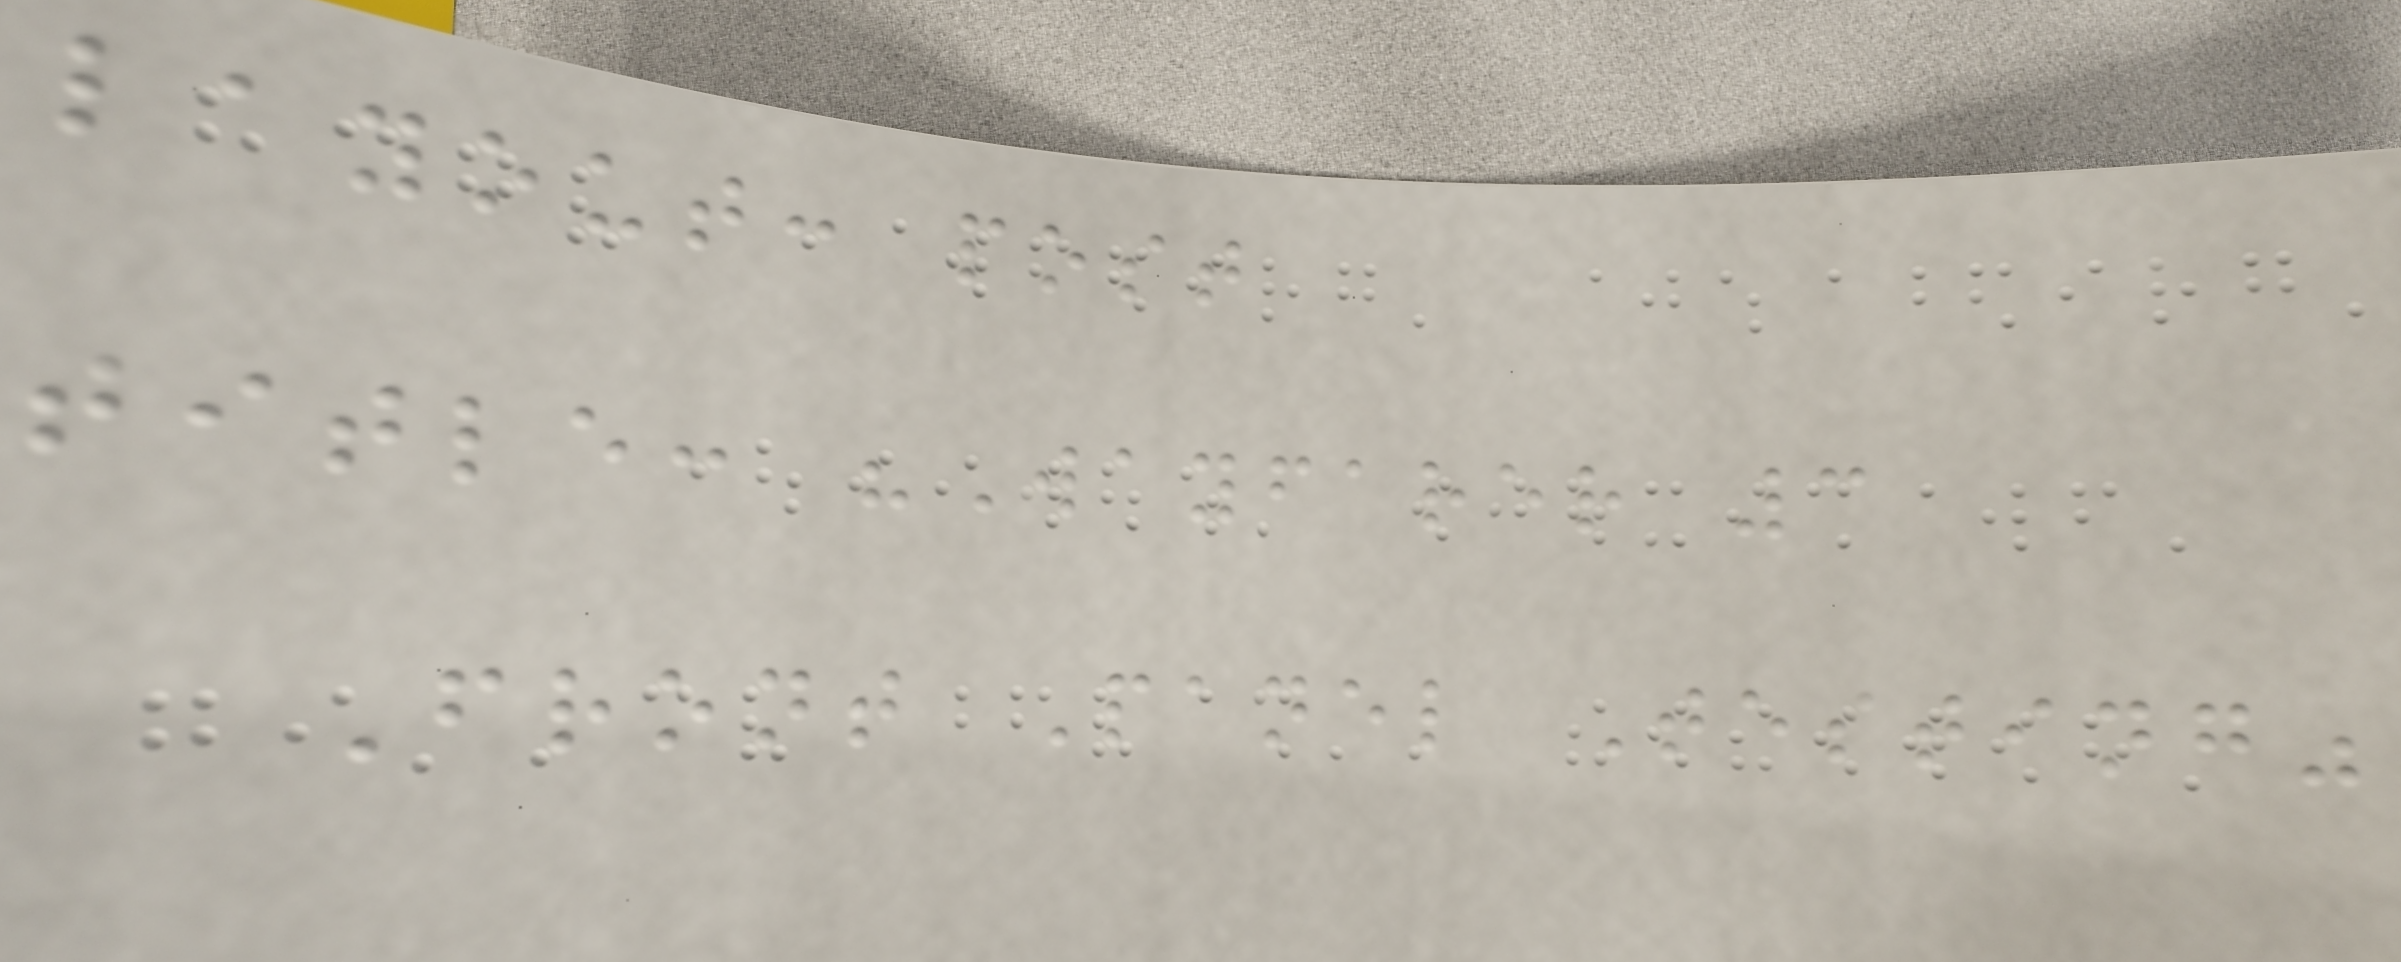layout: post
title: "Wayfarer 3
Front Panel Testing"
